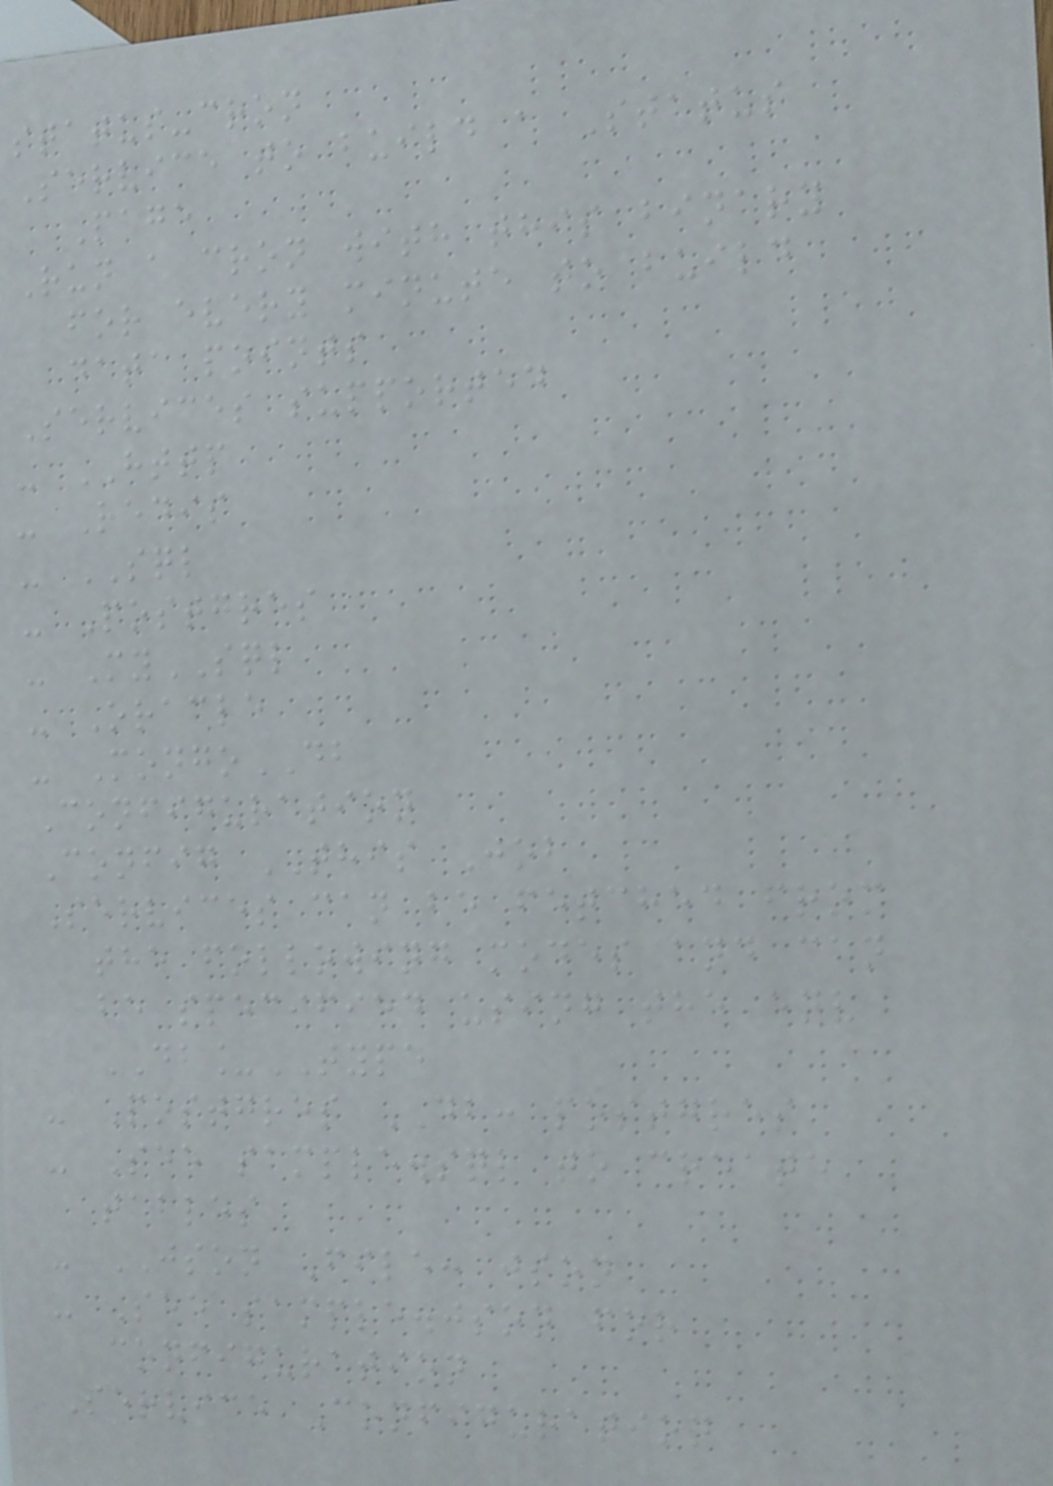status-cron
Service to build a Status
Page
Run a cron with this binary
for every minute to build
data points
Services supported
- HTTP
- Redis
- SQL
- Postgres
- MySQL
- Oracle
- MongoDB
Configuration
Config THIS Job
Services can be fetched from
the following modes and can
be specified using the env
DB_TYPE
- Postgres DB: postgres
- See sample.sql to create
tables
- JSON File: json
- See sample.json for
configuration
Service Configuration
